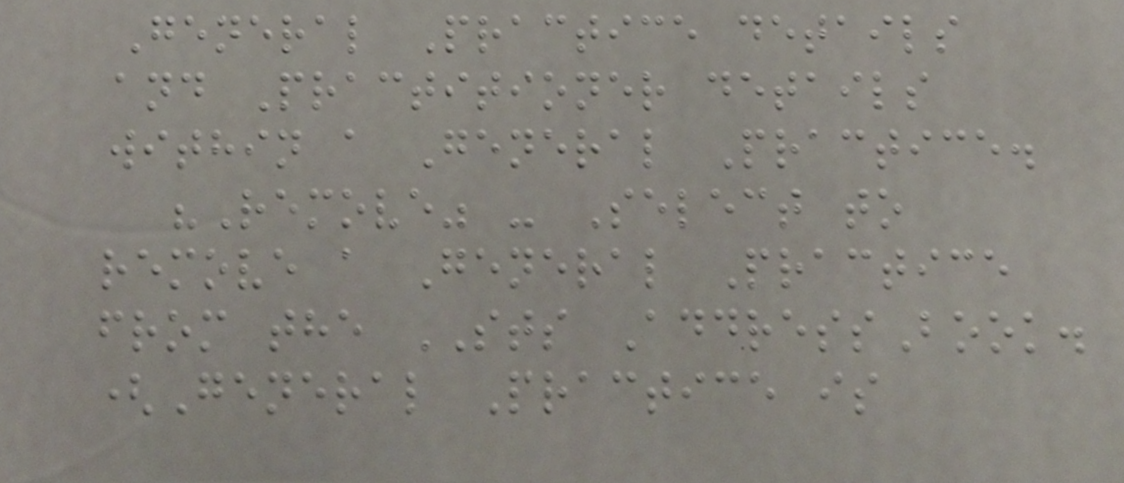General Practice details
and Practitioner details
within a General Practice.
"Remove" - Select to
remove a General Practice
from the STS AddressBook.
(General Practice is
